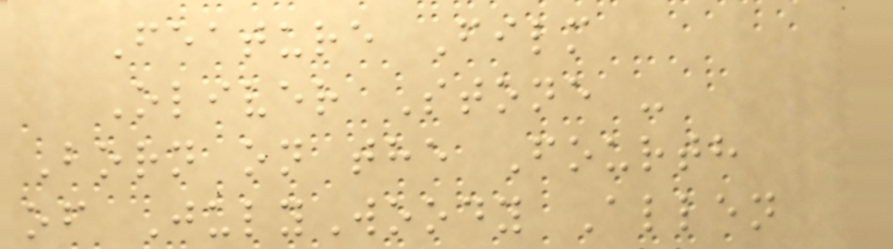Feature Film
Oliver Stone -
Born on the Fourth
of JulyWoody Allen
